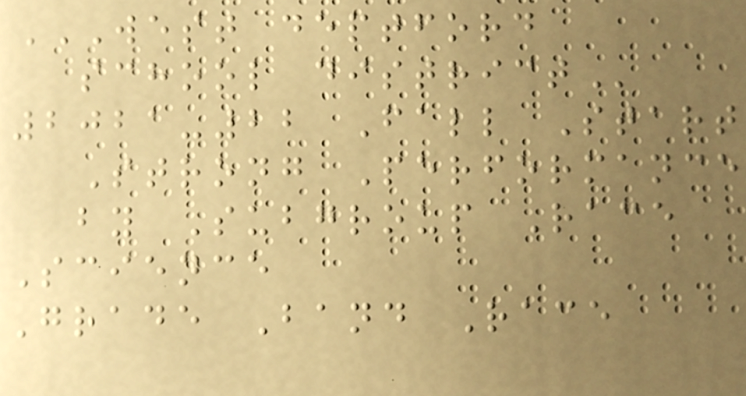WEST DEPTFORD
SCHOOL DISTRICT
2021-22 Fall Start
Strong Performance
by Subgroup Race
Science
Grade Band Race
